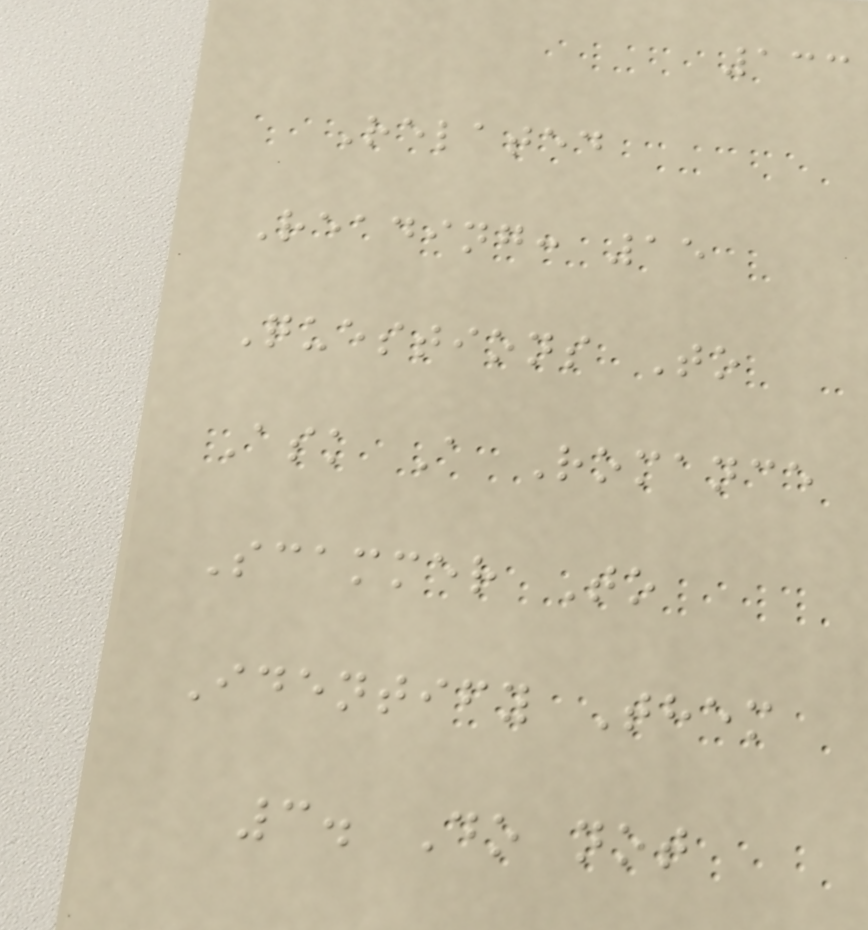133
Related
Reading: 15
Questions To
Ask A Romance
Scammer To
Identify Them
3. Do not
